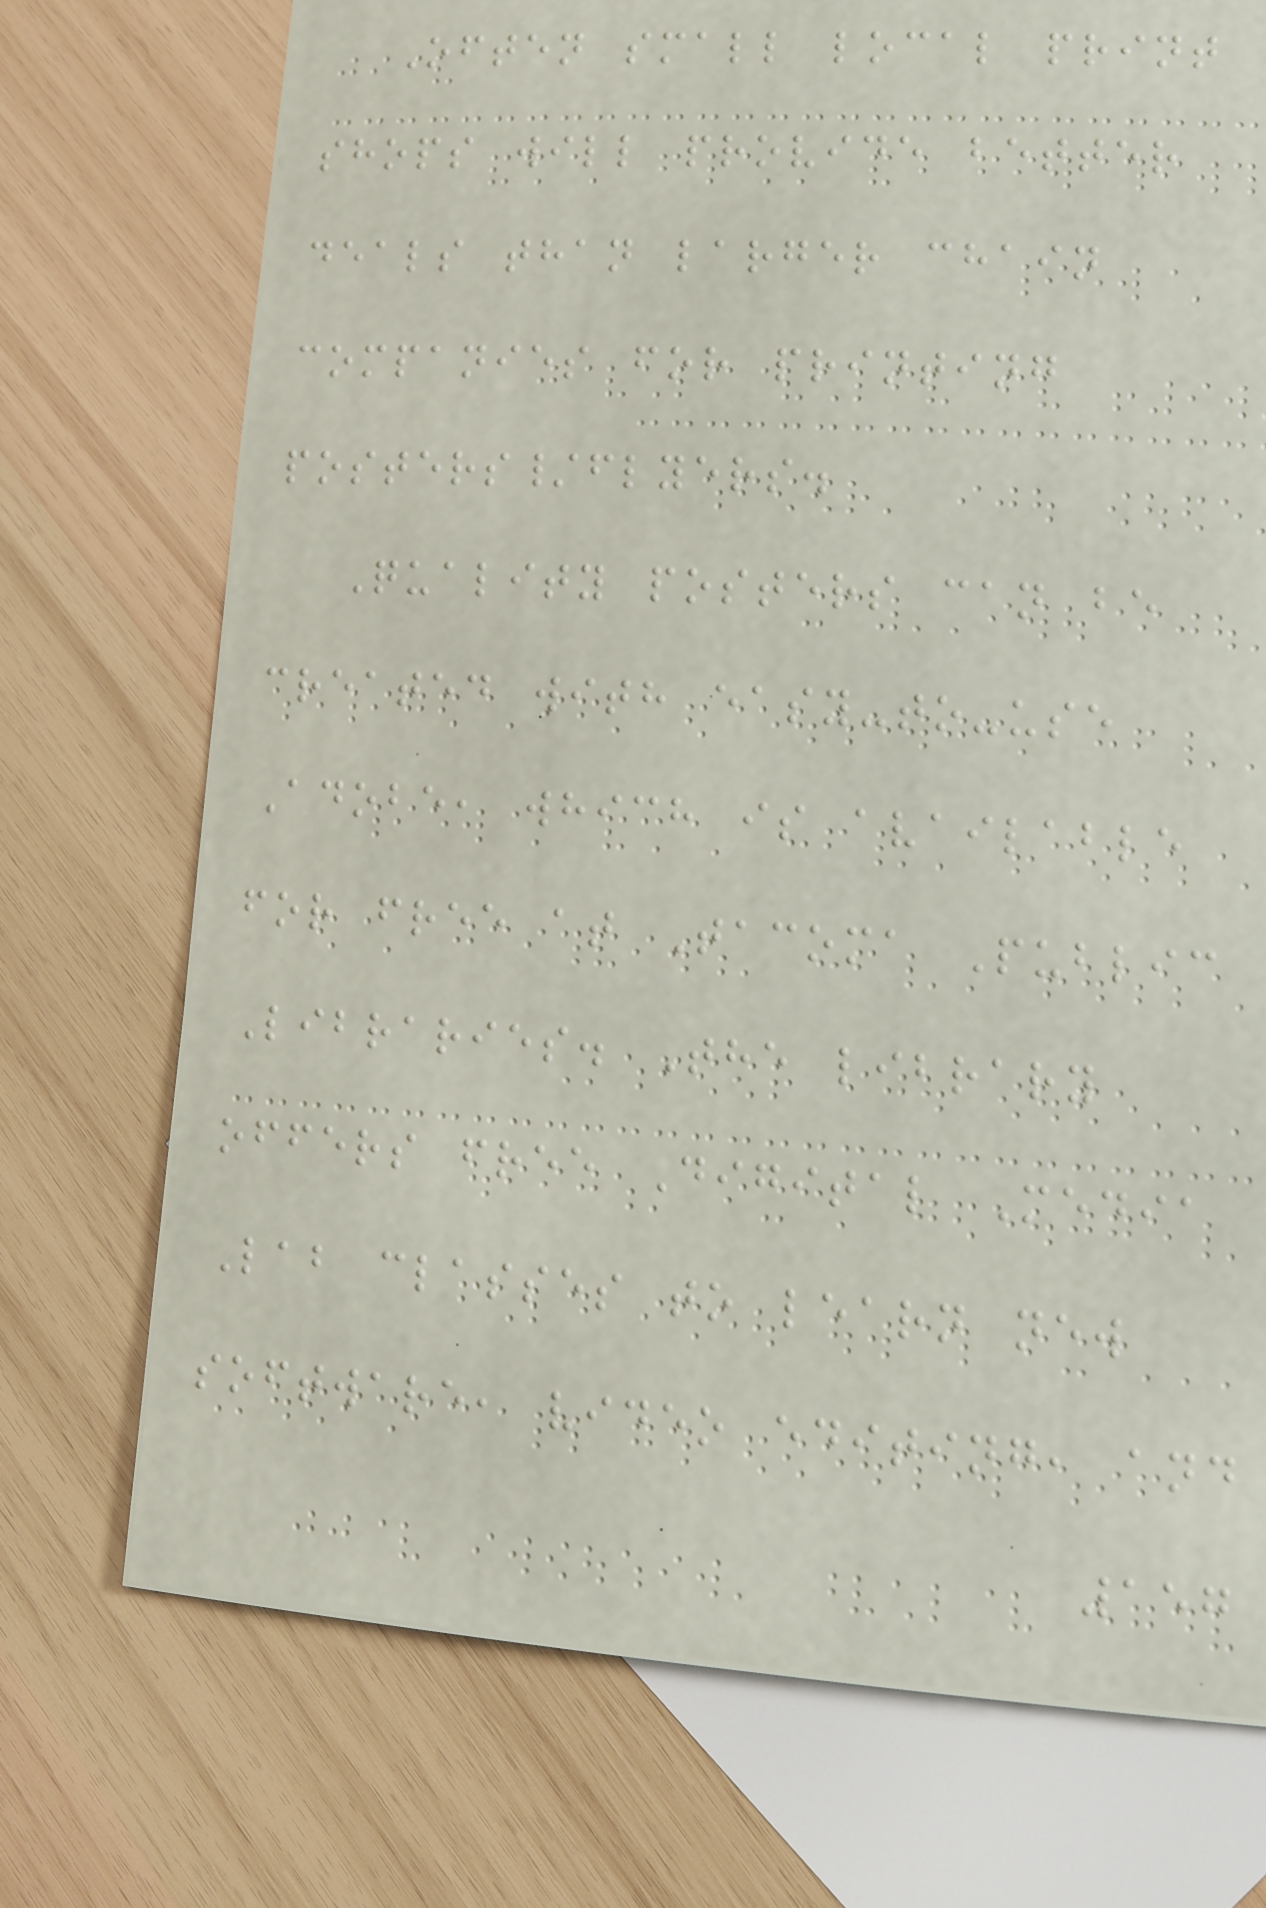Often small local print
shops will provide better
deals than larger chain
companies for printing
posters/flyers.
Quality posters can be
created with easy-to-use
Adobe, which is available
for free at Tacoma Public
Libraries. The library
offers free Digital Media
Lab classes to learn new
software, video editing, and
157
